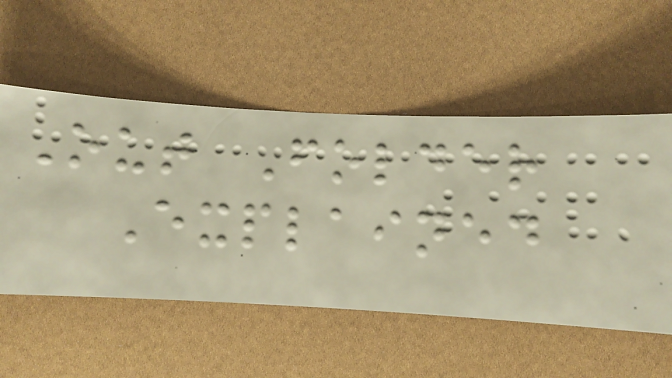Out Folder
Explained
